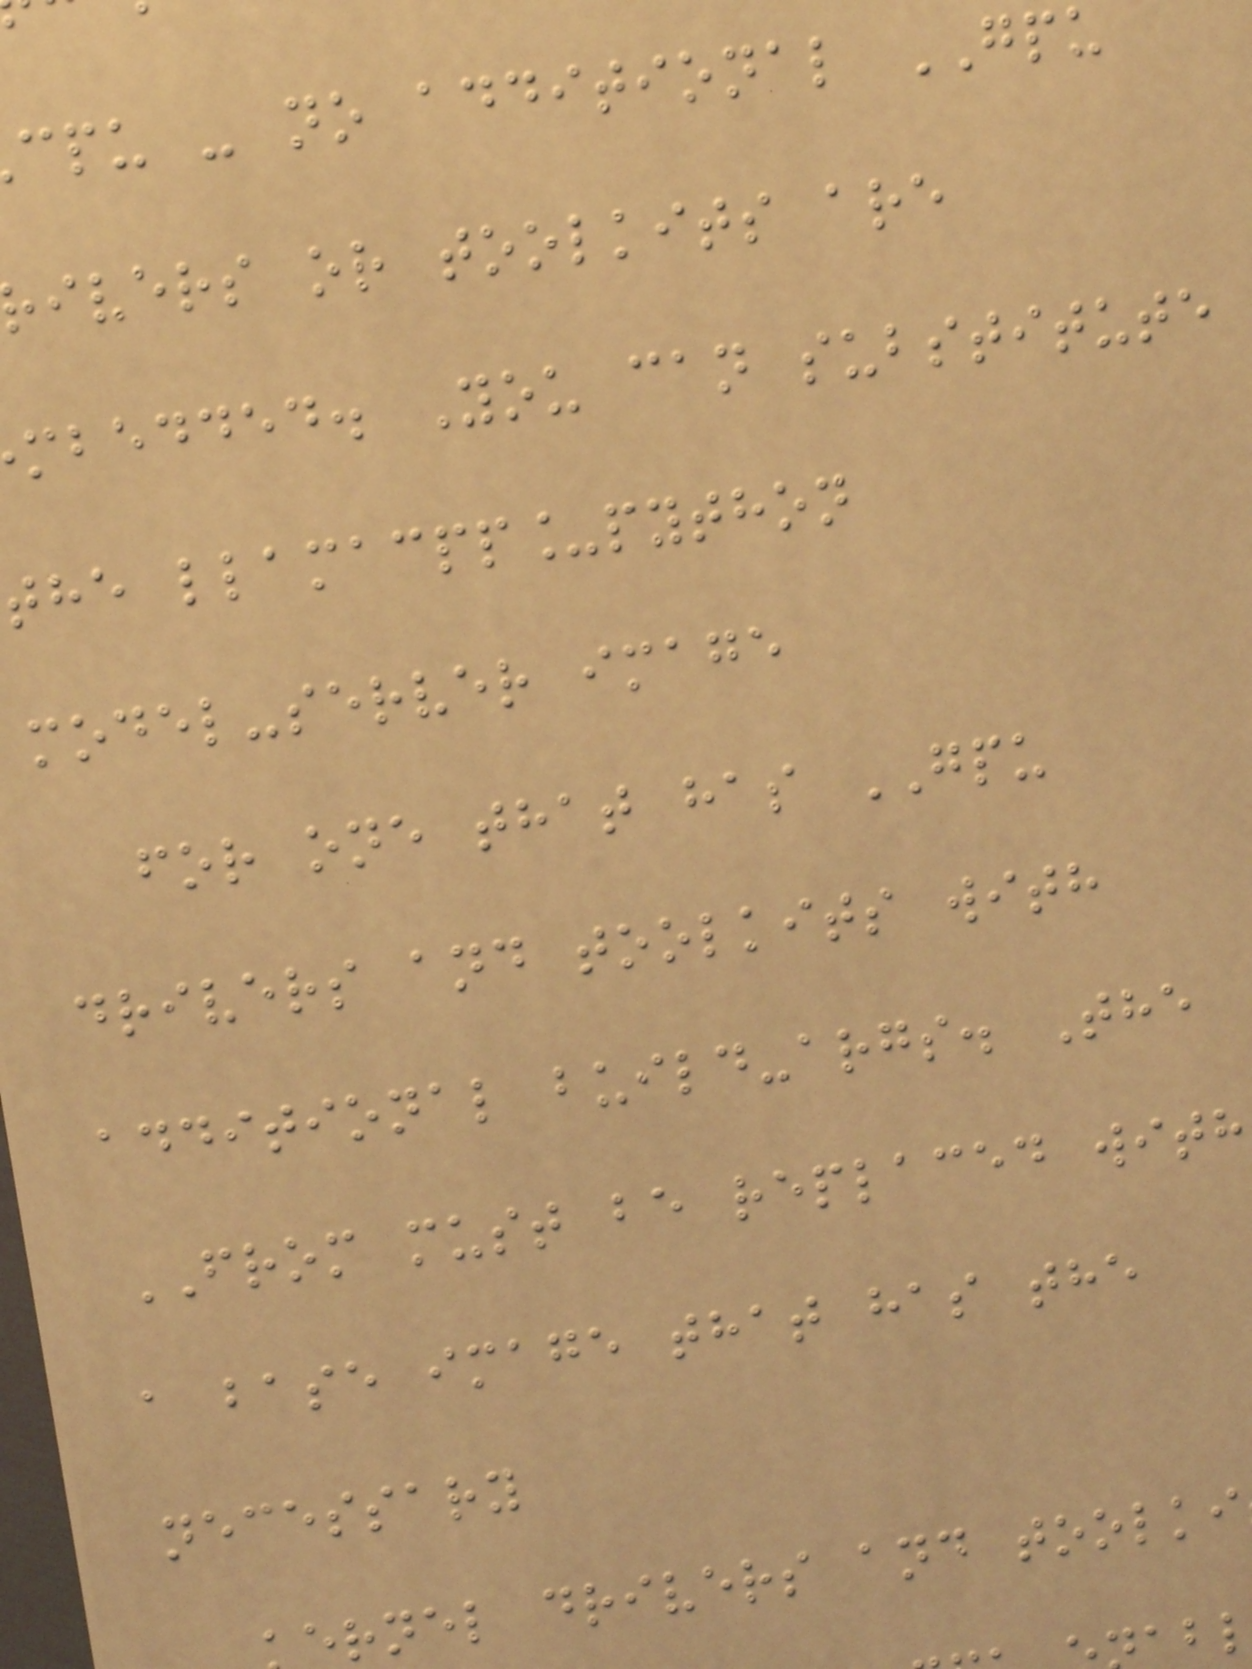cpu - no additional GPU
ivers or toolkits are
mbedded. You can substitute
the llamacpp_python
model-server image
for one that has GPU
drivers and toolkits with
additional build-args. The
FROM must be replaced with
a base image that has the
necessary
ernel drivers and toolki
